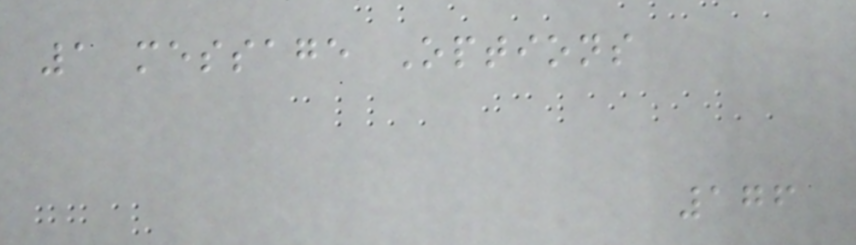1 message Options
176
